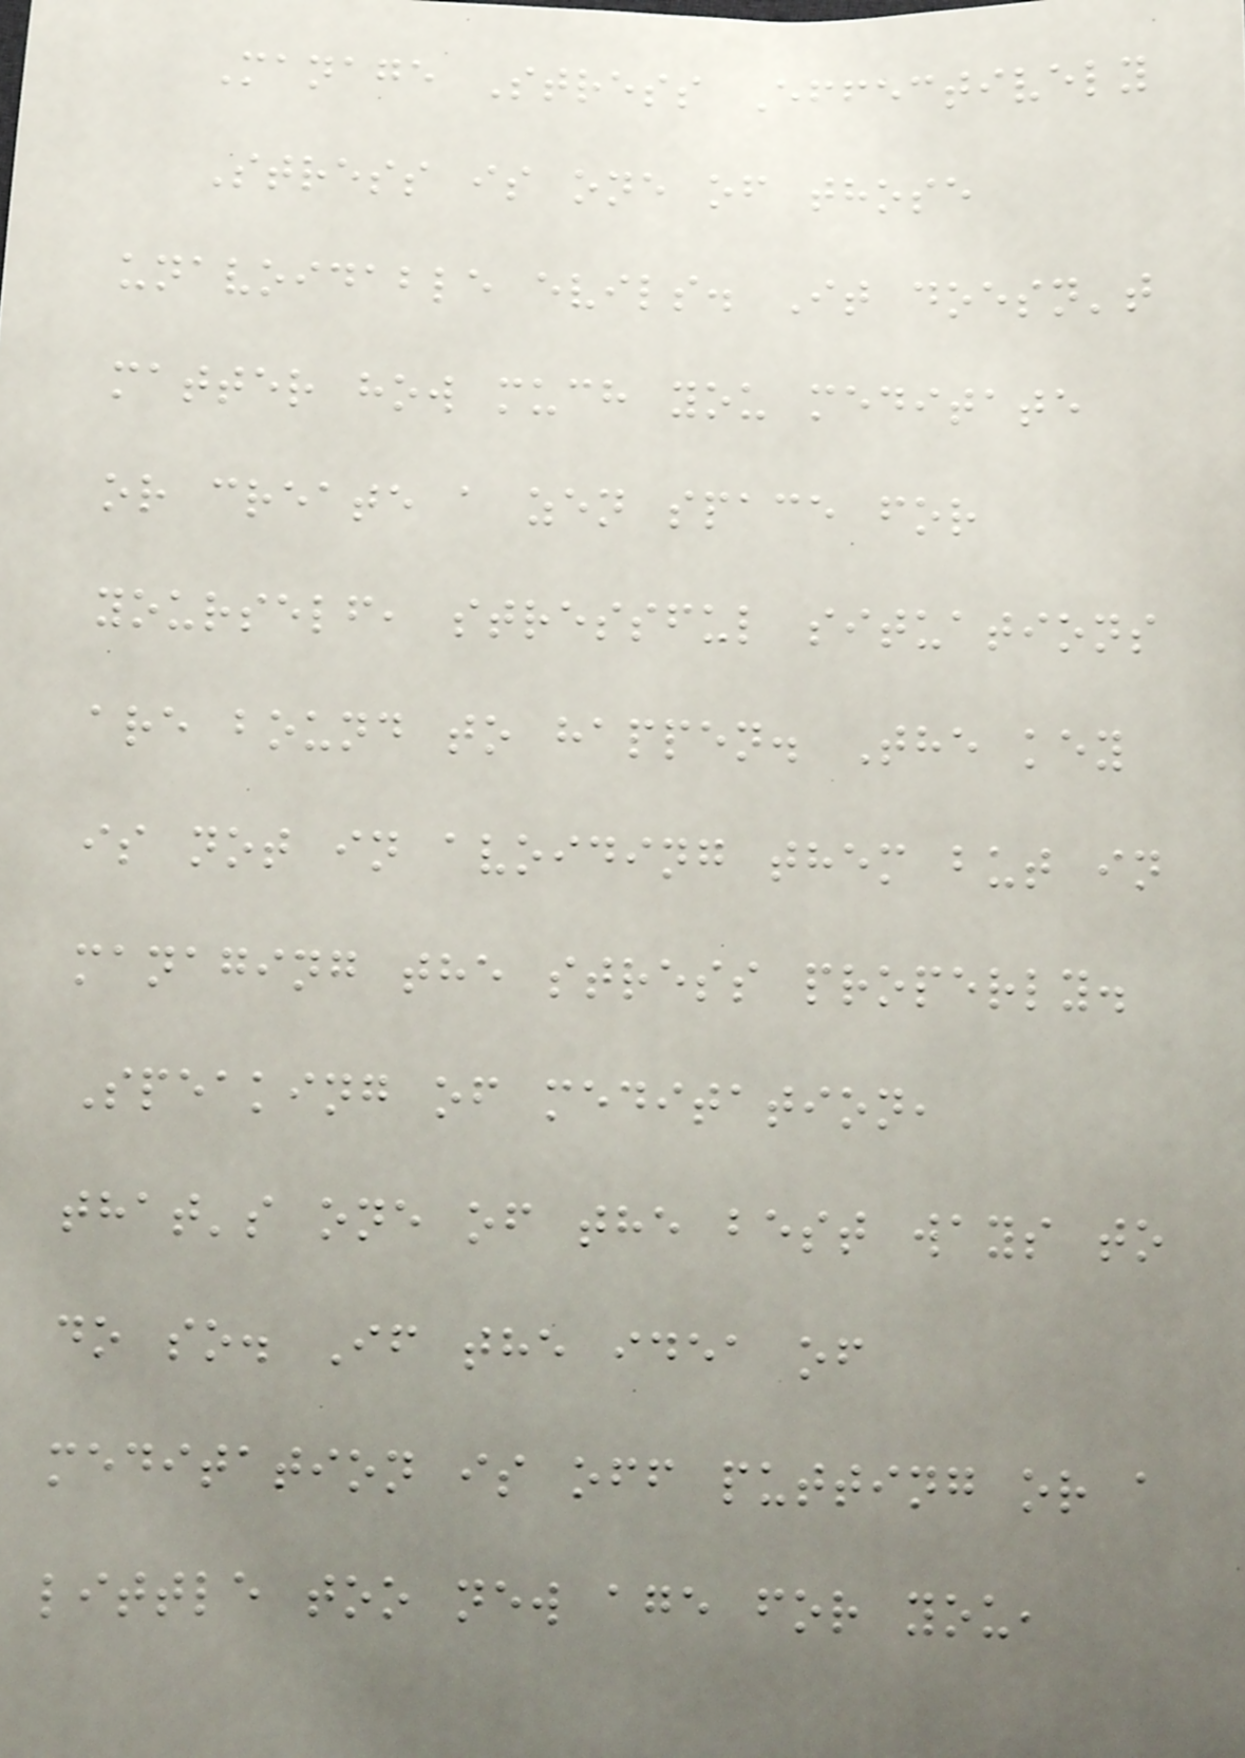Manage Stress Effectively
Stress is one of those
unavoidable evils. It doesn't
matter how much you meditate
or create a zen space for
yourself, stressful situations
are bound to happen. The key
is not in avoiding them but in
managing the stress properly.
Speaking of meditation,
that's one of the best ways to
do so. If the idea of
meditation is off putting or a
little too new age for you,
